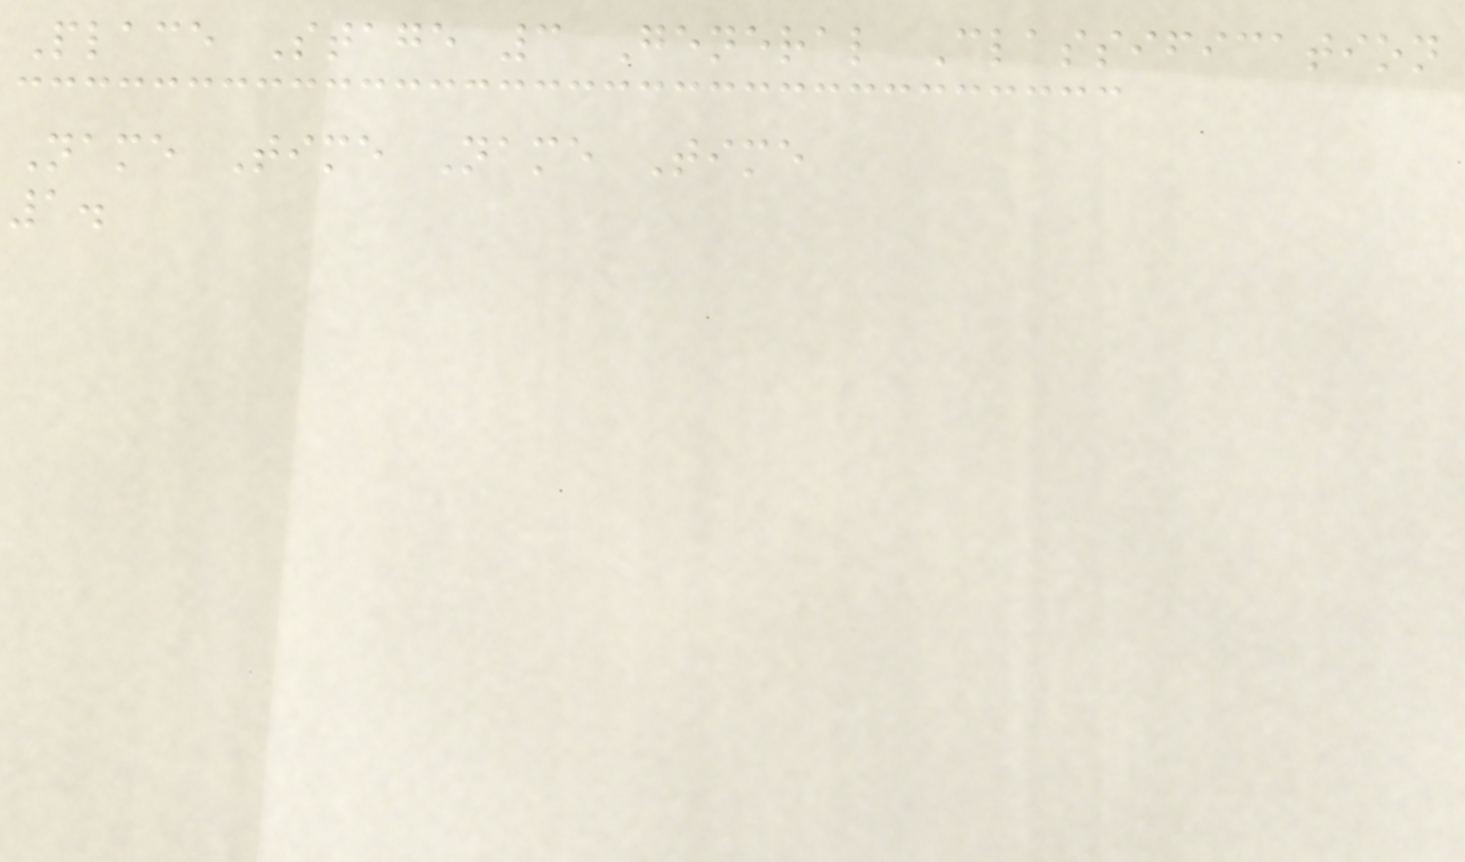Place Stage 3 General Classification
Name Time Name Time
1.
